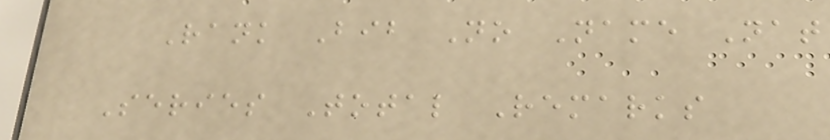Rank Bib No Name Nat
Series Total Remarks
